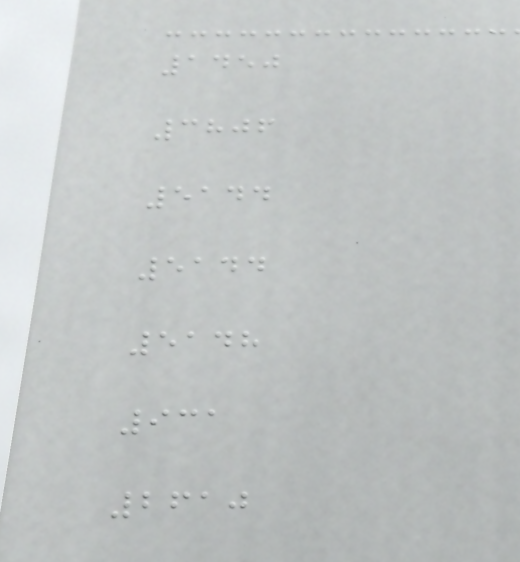1450
3806
5144
5144
5148
931
2610
